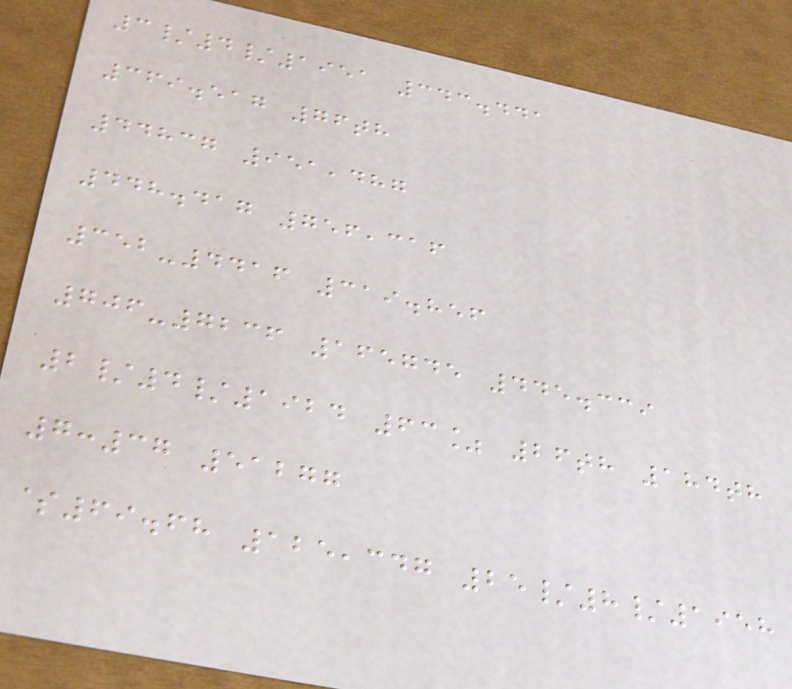3/4/1951 343.441
369.517 76th
44837 951,487
448.417 756,316
352-4416 319.856
706-7236 165745 445.339
2/4/1924 63% 26th 184th
7:37 51277
$69.68 125,347 25/8/1958
